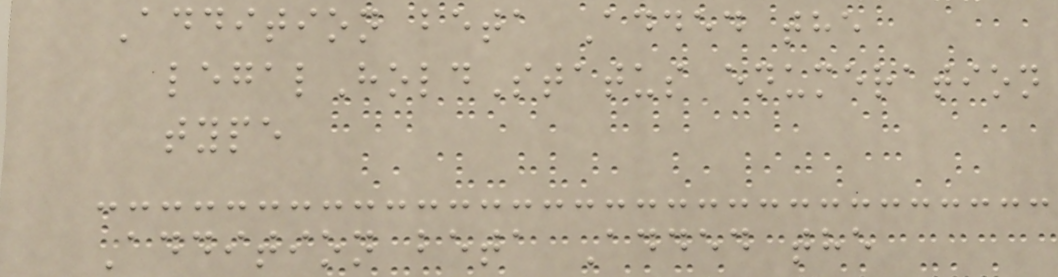Addition beta Added the
legalHoldStatus enumeration
type
Addition beta Added the
